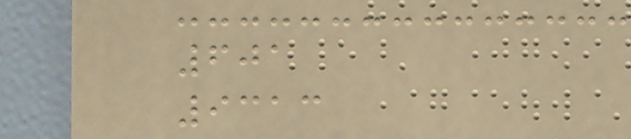601
9313
